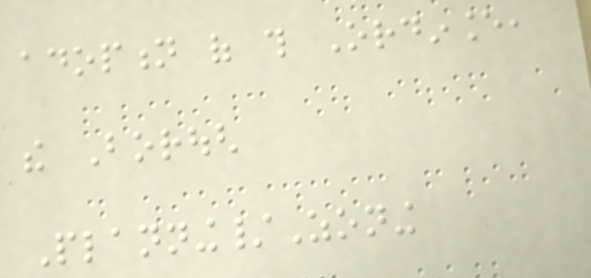adoption of this Ordinance,
the Borough
Planning/Zoning
